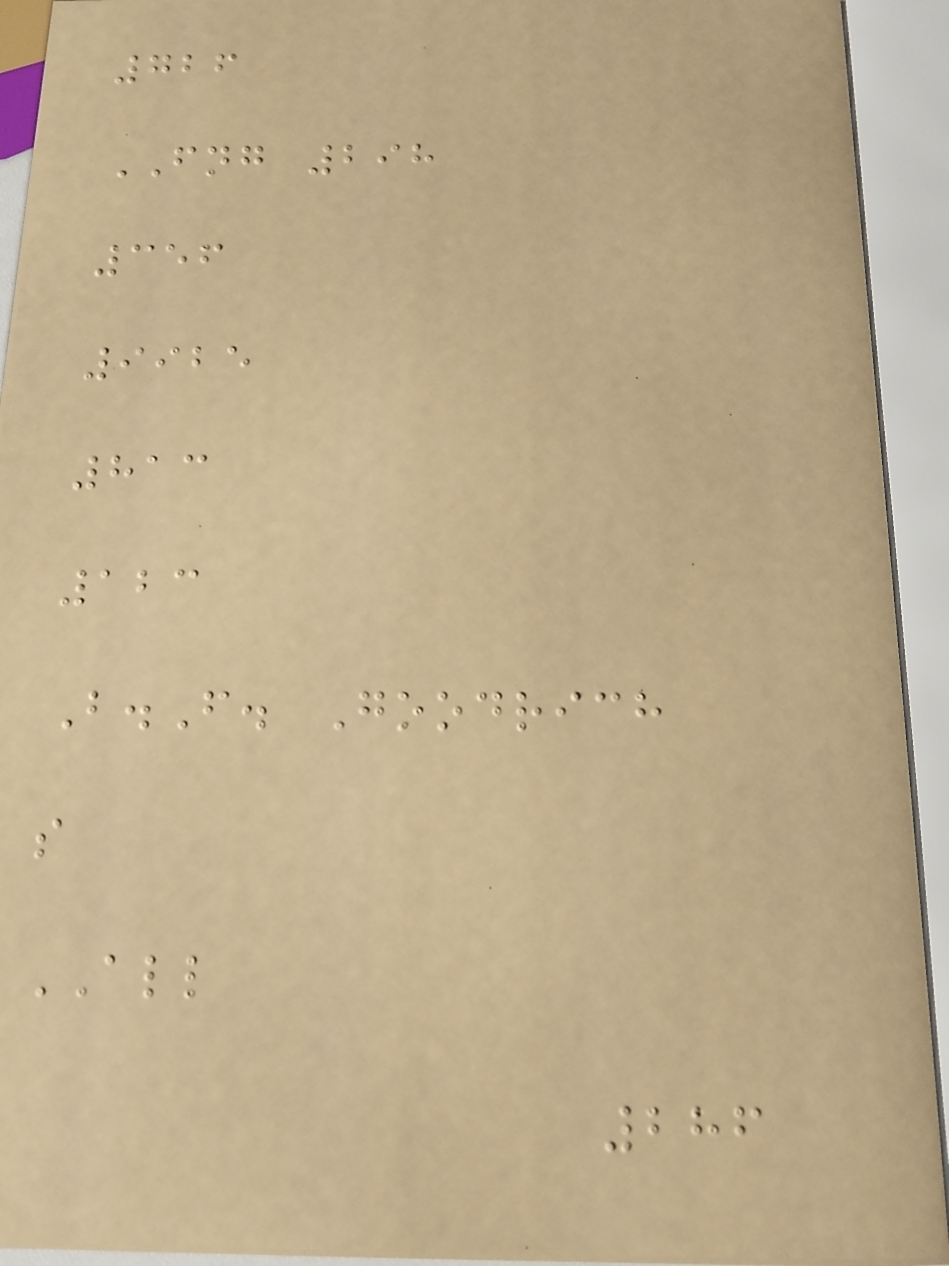726
FNG 298
356
9925
813
123
B.F. Goodrich
s
ALL
286
